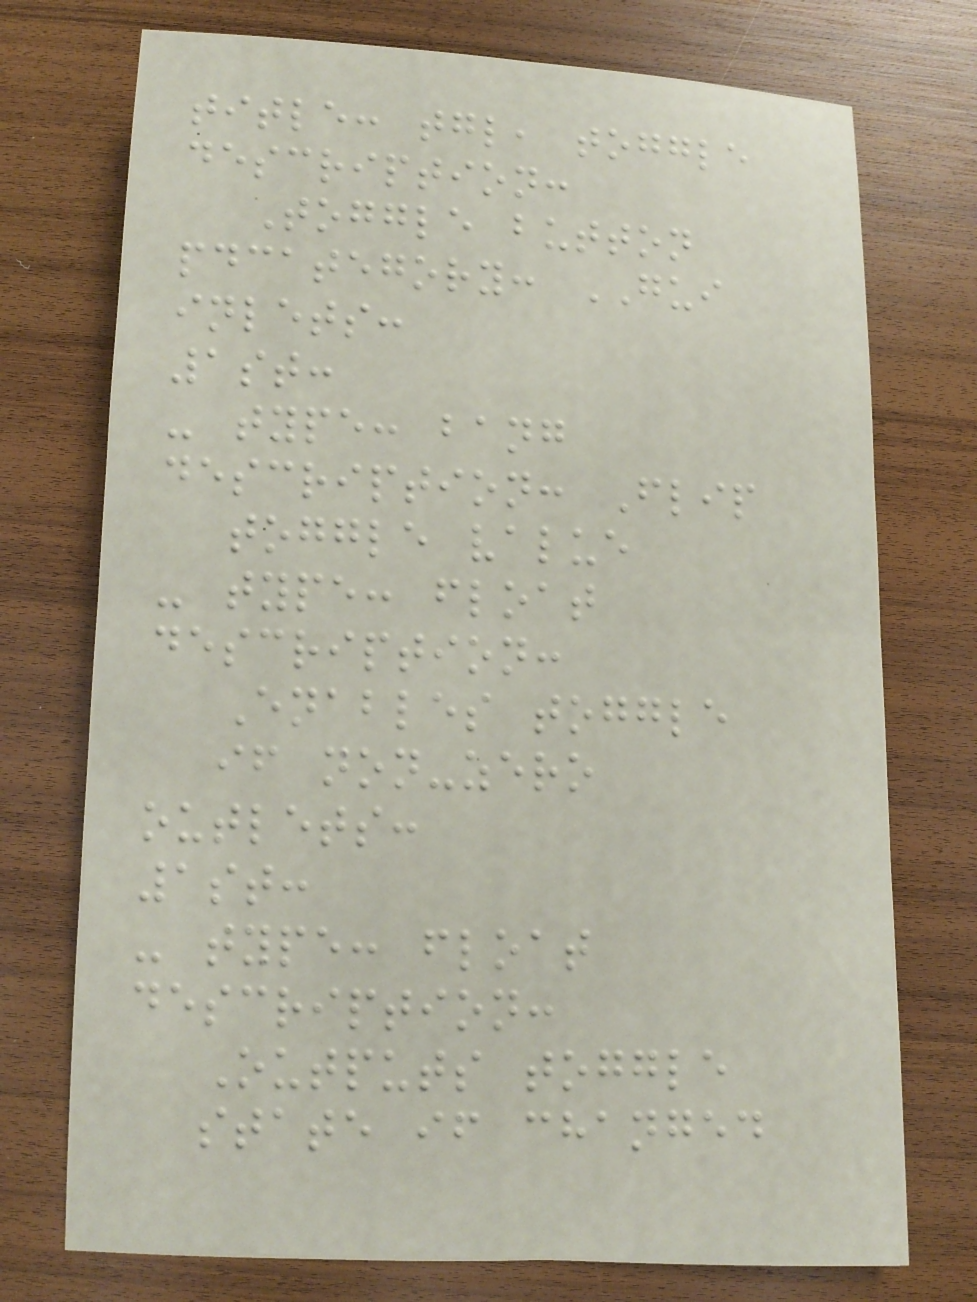title: tgl, toggle
description:
Toggle button
pdcategory: GUI
inlets:
1st:
- type: bang
description: Flip
toggle value
- type: float
description:
Enables toggle
if non-zero
outlets:
1st:
- type: float
description:
Outputs toggle
state if changed
